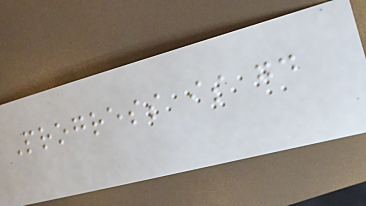Progress is good
